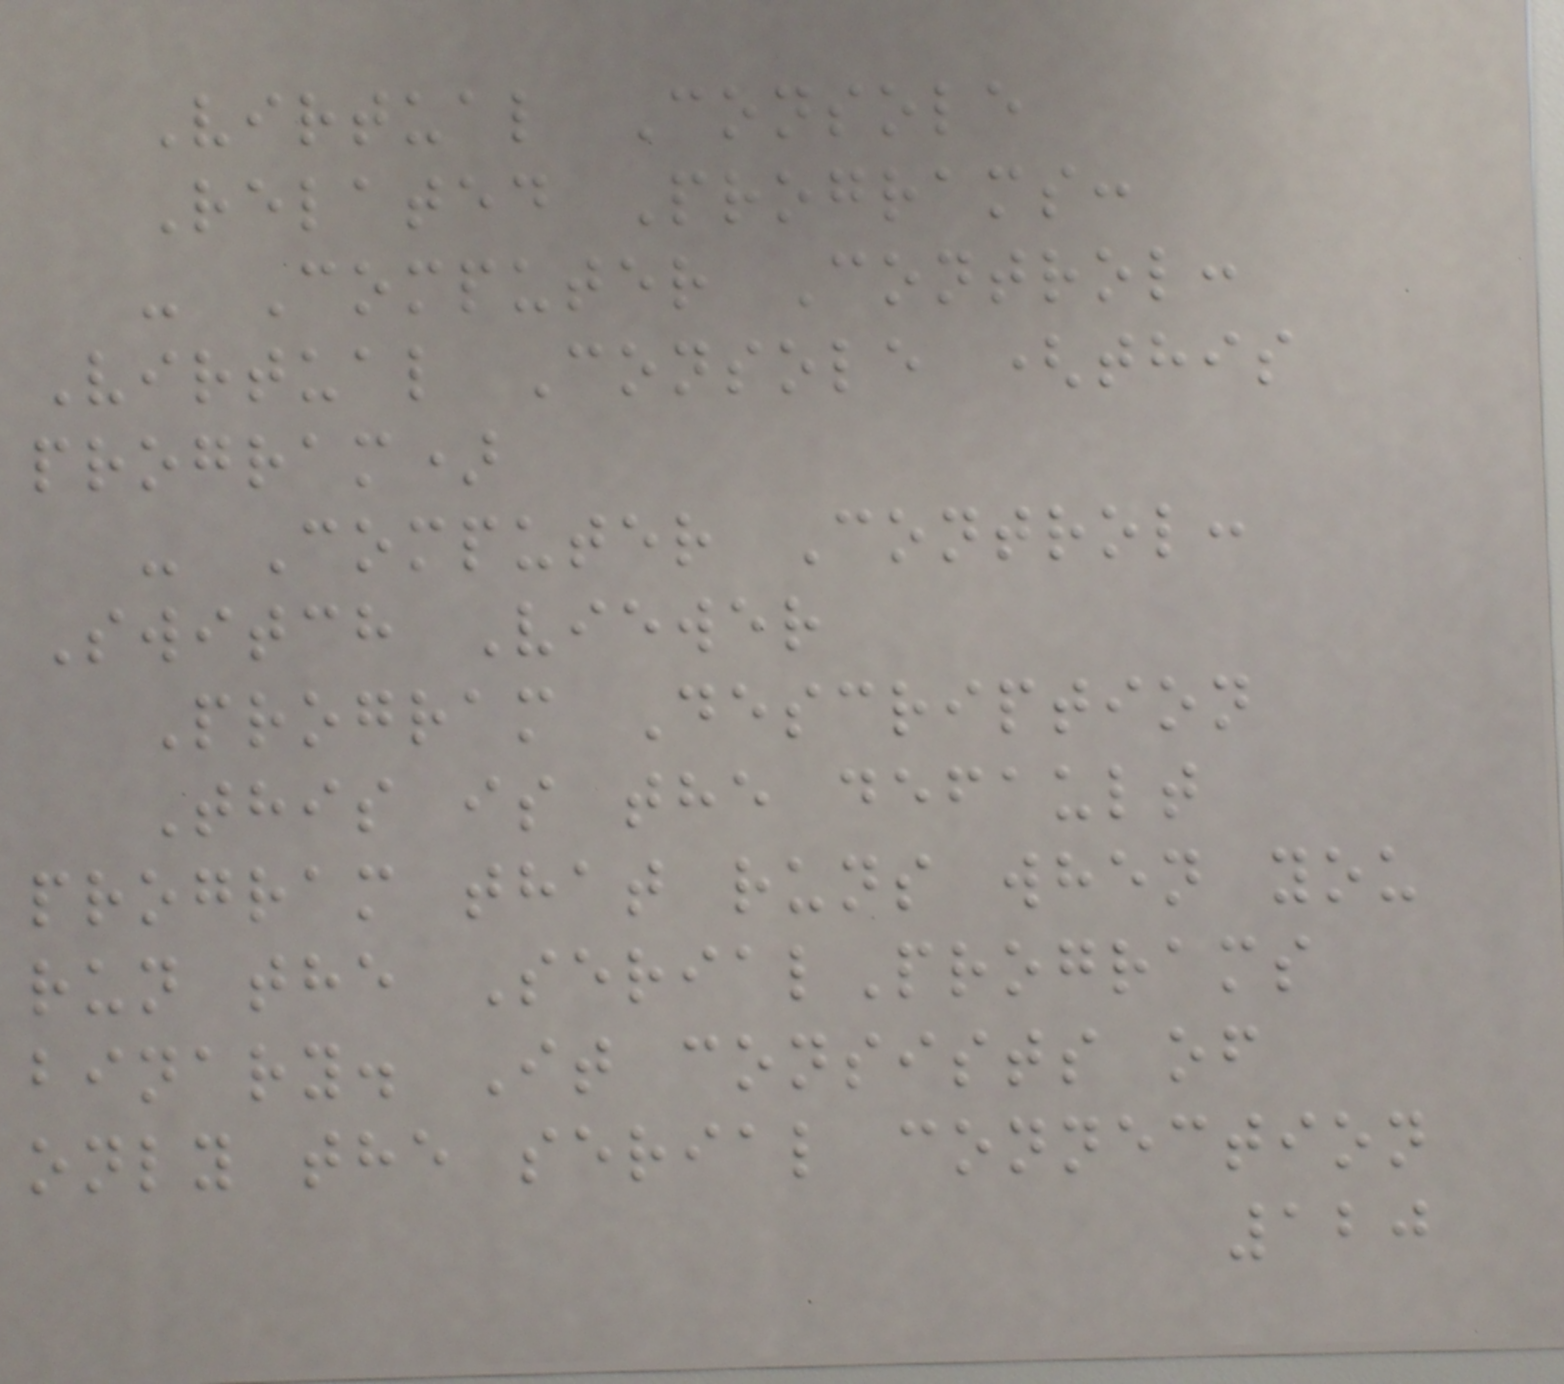Virtual Console
Related Programs:
- Computer Control:
Virtual Console (this
program)
- Computer Control:
Switch Viewer
Program Description
This is the default
program that runs when you
run the SerialPrograms
binary. It consists of
only the serial connection
120
